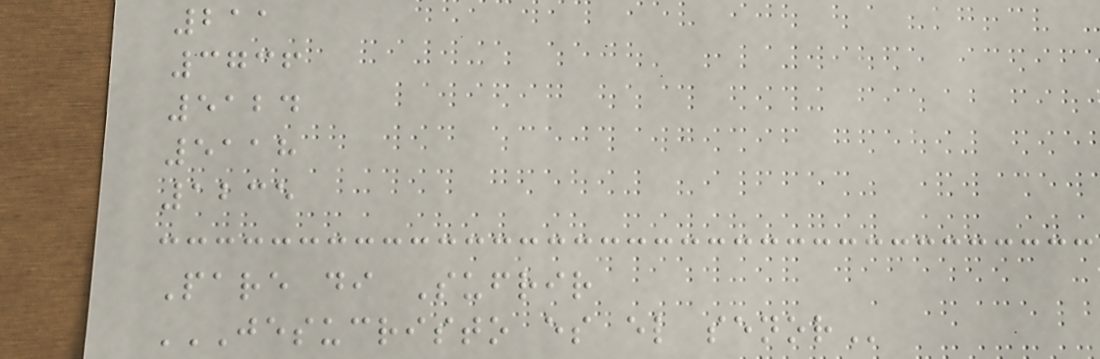211
3736
5124
5118
1235
Pare di Sufrir
JESUCRISTO ES EL SENOR
